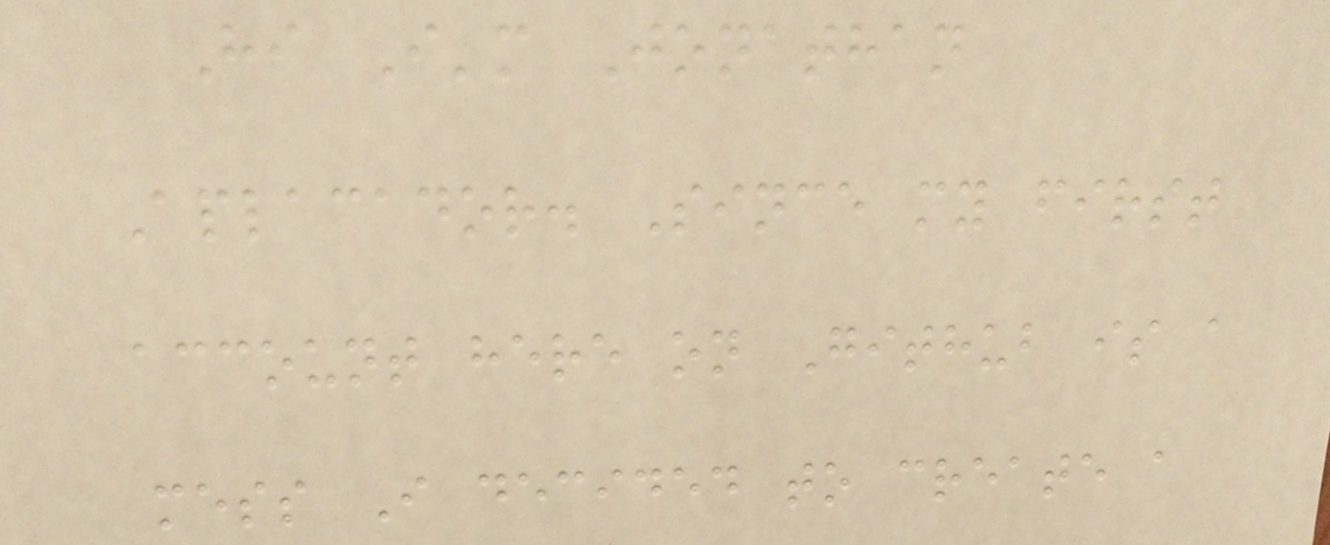Hi I'm Jonathan
Aplacador. Since my first
account here on Github is a
mess I decided to create a
